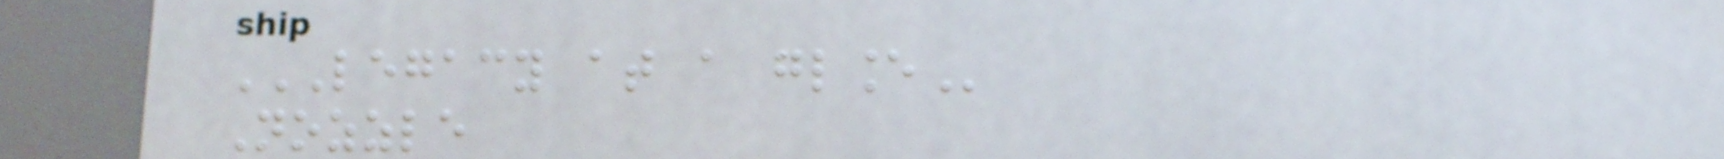LEGACY AT A GLANCE
Nozzle
